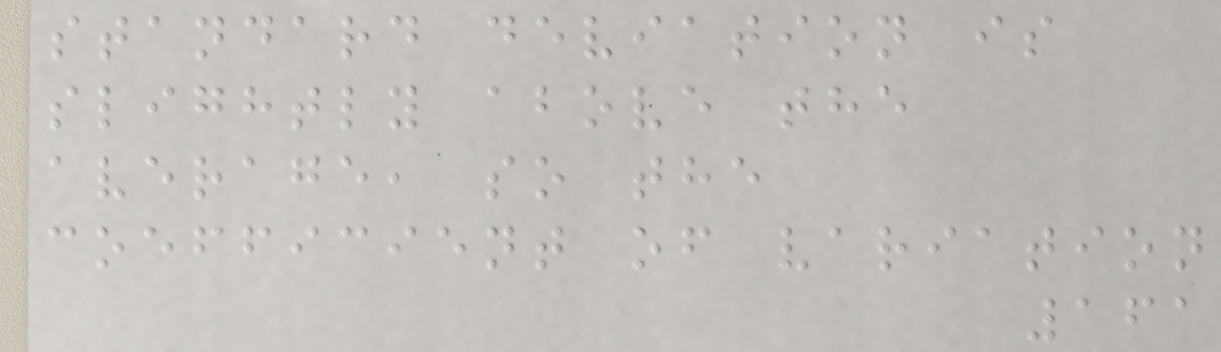standard deviation is
slightly above the
average, so the
coefficient of variation
161
